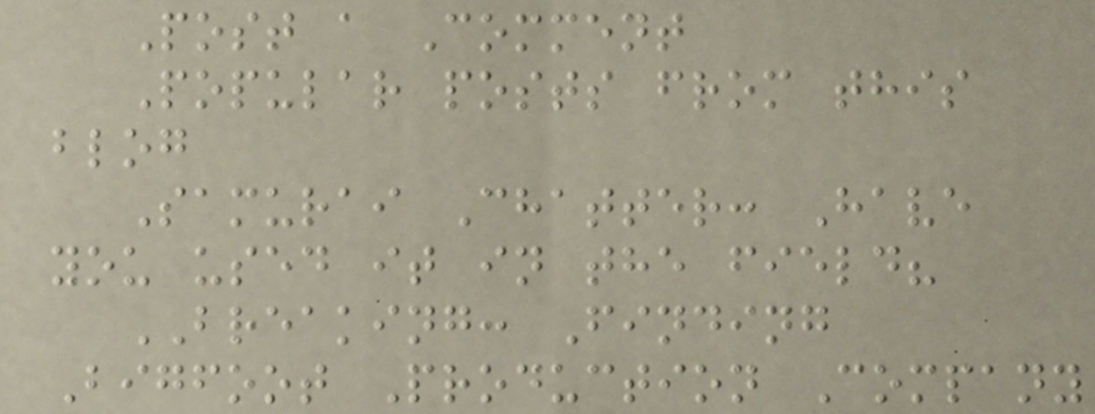Post a Comment
Popular posts from this
blog
Samurai Chatter: Have
you used it in the field?
BREAKING: Finding
Bigfoot Production Company
